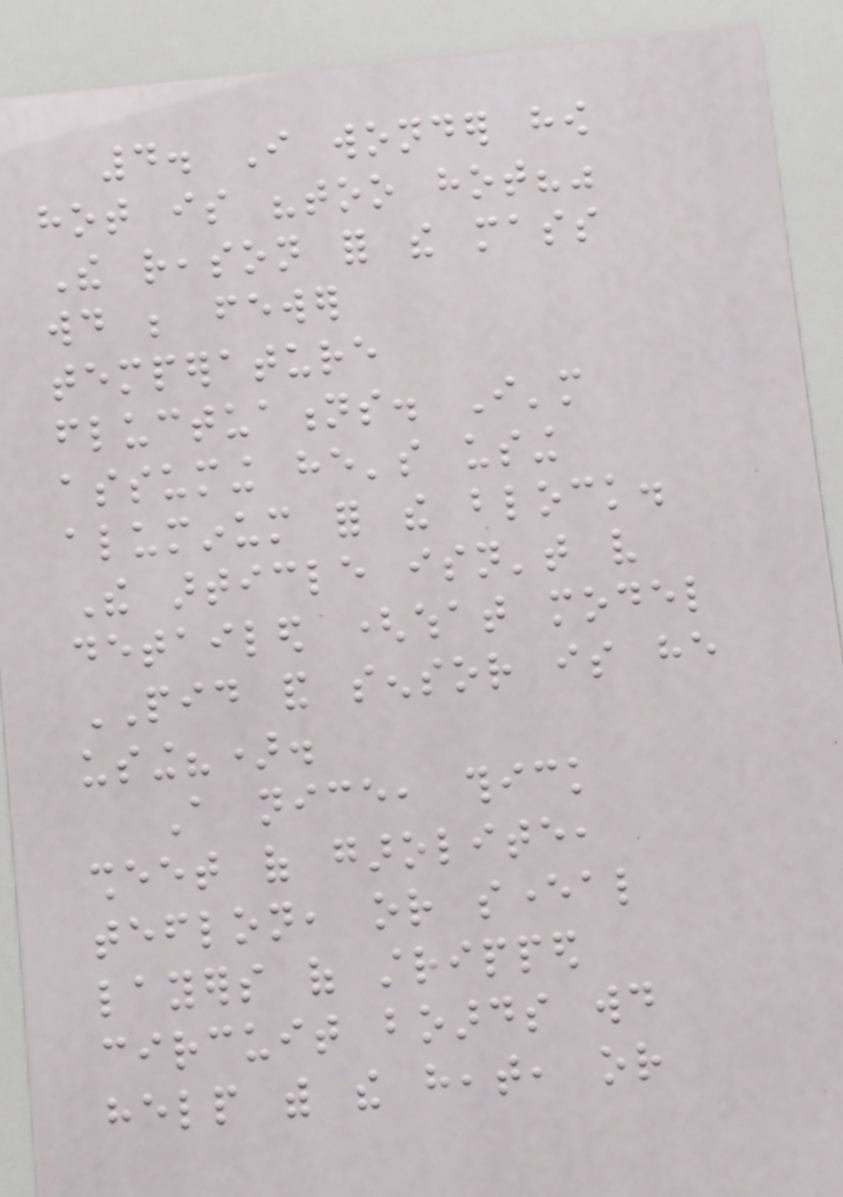4. I wonder how
hot is "too hot?"
The reason for the mass
would be fewer
temperature
fluctuations. I'm
assuming he's using
aluminum for the block.
The article isn't very
detailed (what model
PID and sensor is he
using?).
A nice, thick
sheet of garolite,
teflon, or several
layers of stripped
circuit boards would
help with the heat, or
